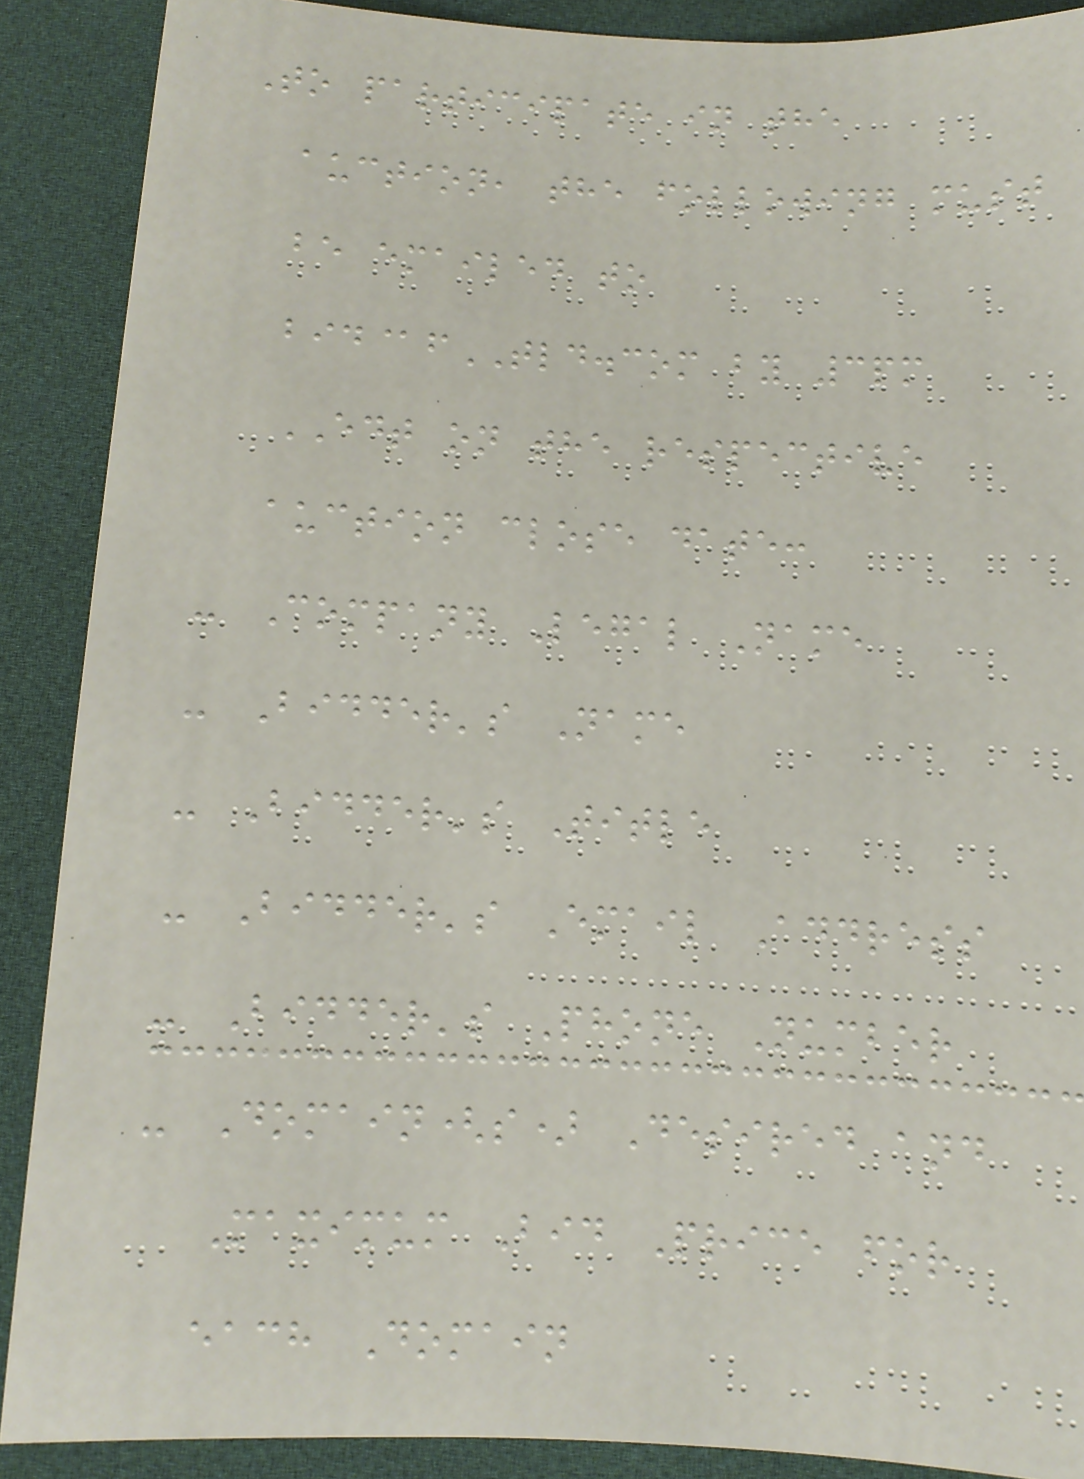To participate in the
auction, the following must
be emailed to
bid@fTLD.com by 3pm
EDT on the respective
auction close date:
- Company Legal Name
- Bidder's Name
- Bidder's Title
- Bidder's Email Address
- Bidder's Phone Number
- Domain(s) Desired and
Maximum Bid Price for
each Domain
